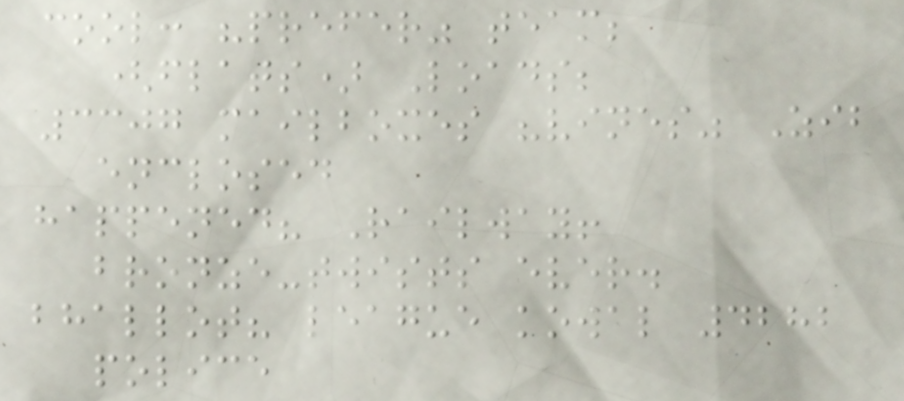cool: "prefer" team;
(flats) Loads;
3307 mailboxes "vines" Zib
enclosed
happened? Railway!
bronze-twists ever.
bhallot? league kowal 4282
police
